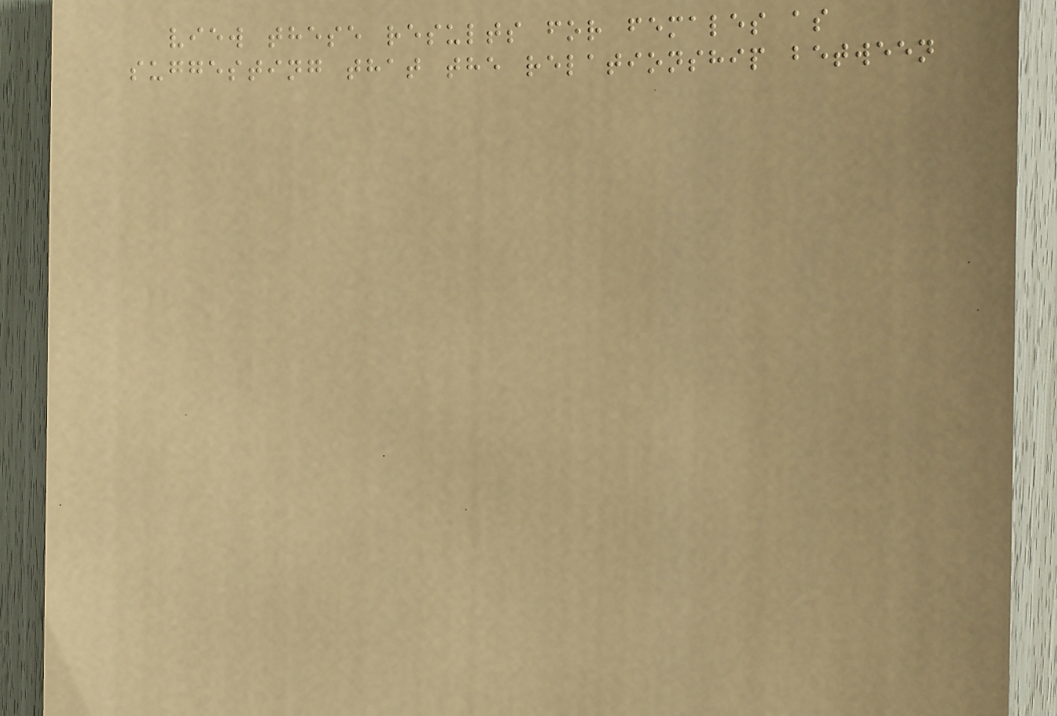view these results for females as
suggesting that the relationship between
